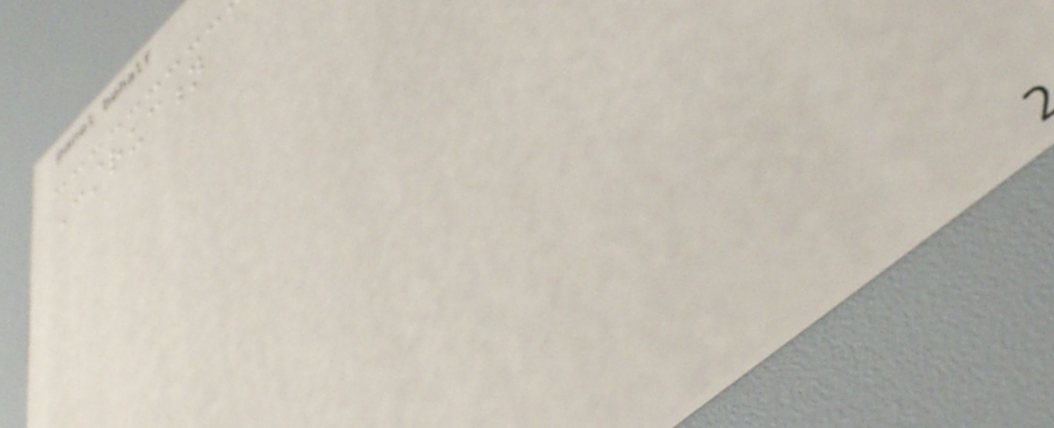Construction
